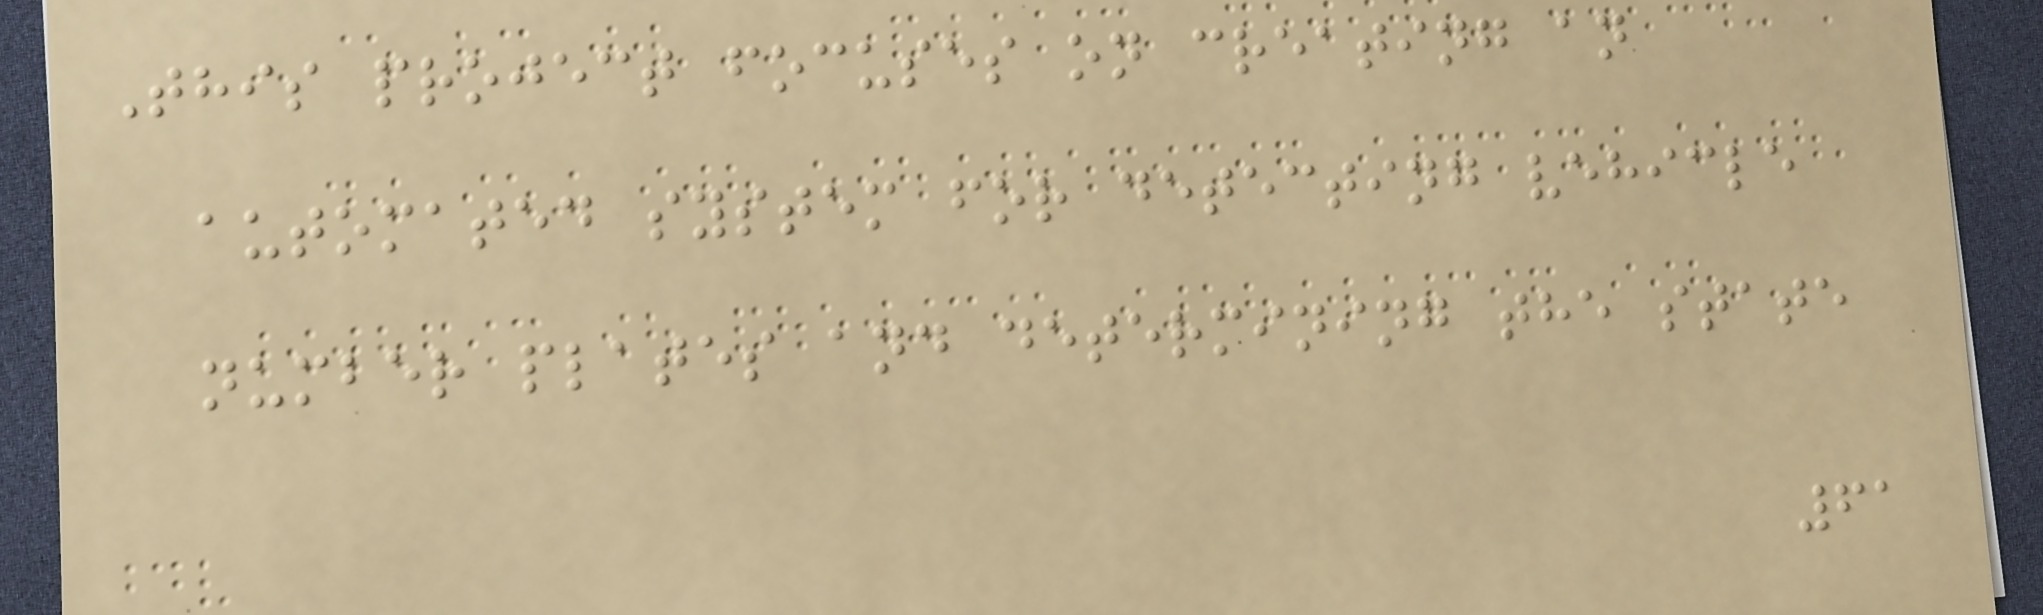This project focuses on creating an
automated system for detecting vehicle
number plates and determining the state
61
